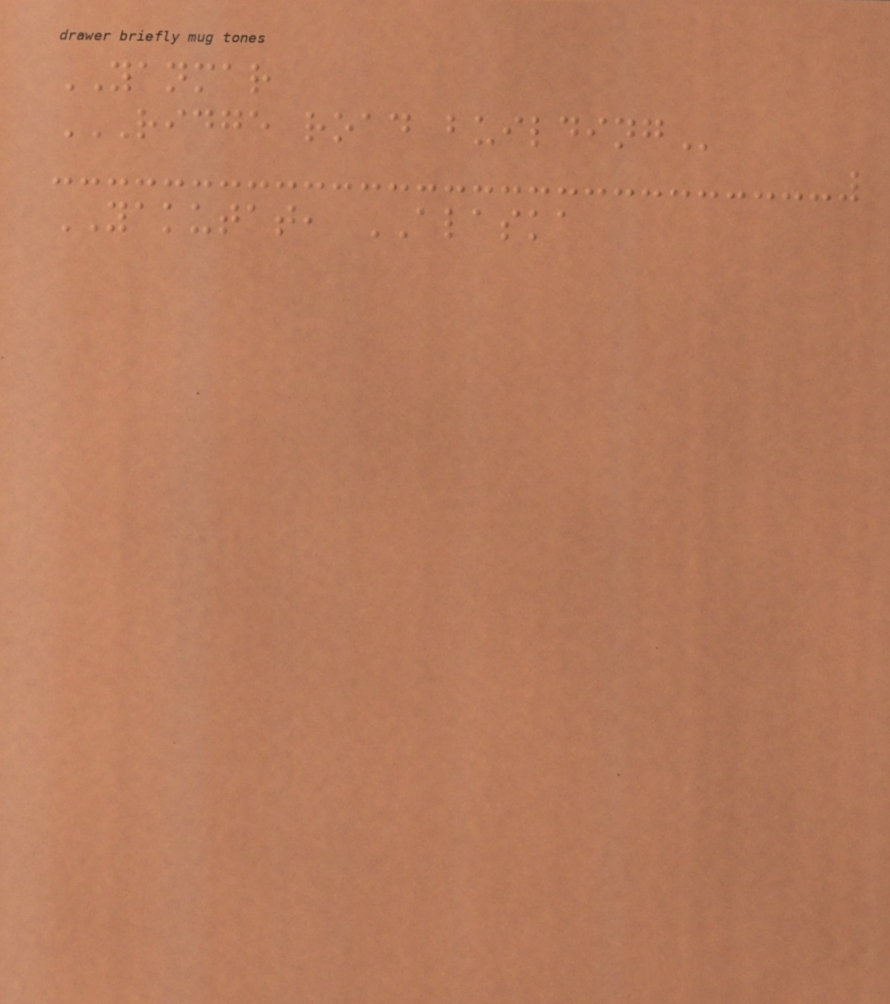YANMAR
RIDGE ROAD BUILDING
YAKUTAT, ALASKA
